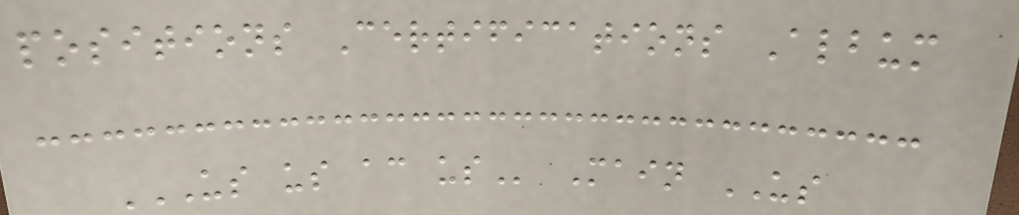positions Certifications Album
US US AC US Main US
